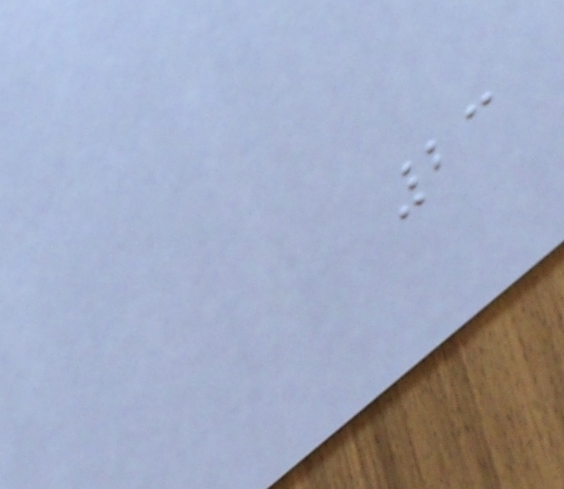23
